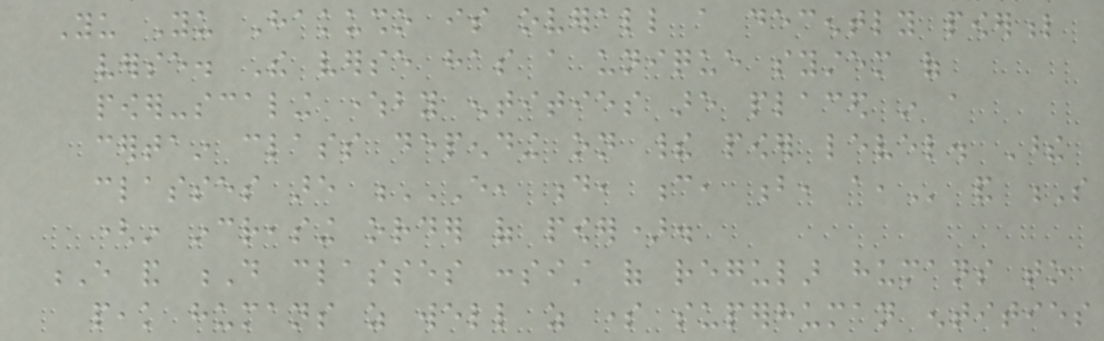Yu Yu Hakusho is overall a decently powerful
verse. The verse has a unique system of
power-scaling whereby entities are placed in a
certain class depending on their power level. These
classes are E, D, C, B, A, and S
(in increasing order of power).
E and D classes consist of regular humans to
peak humans as well as some superhuman entities
